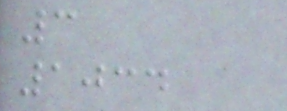3
1034
